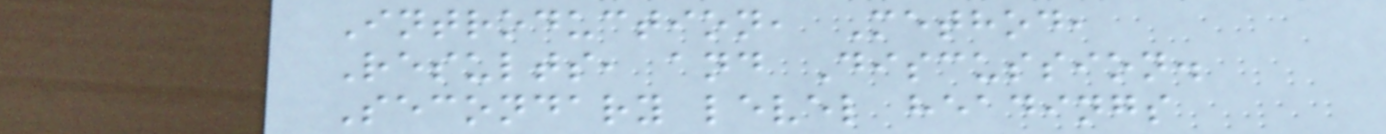Introduction, Method,
Results, and Discussion.
Secondary level headings
